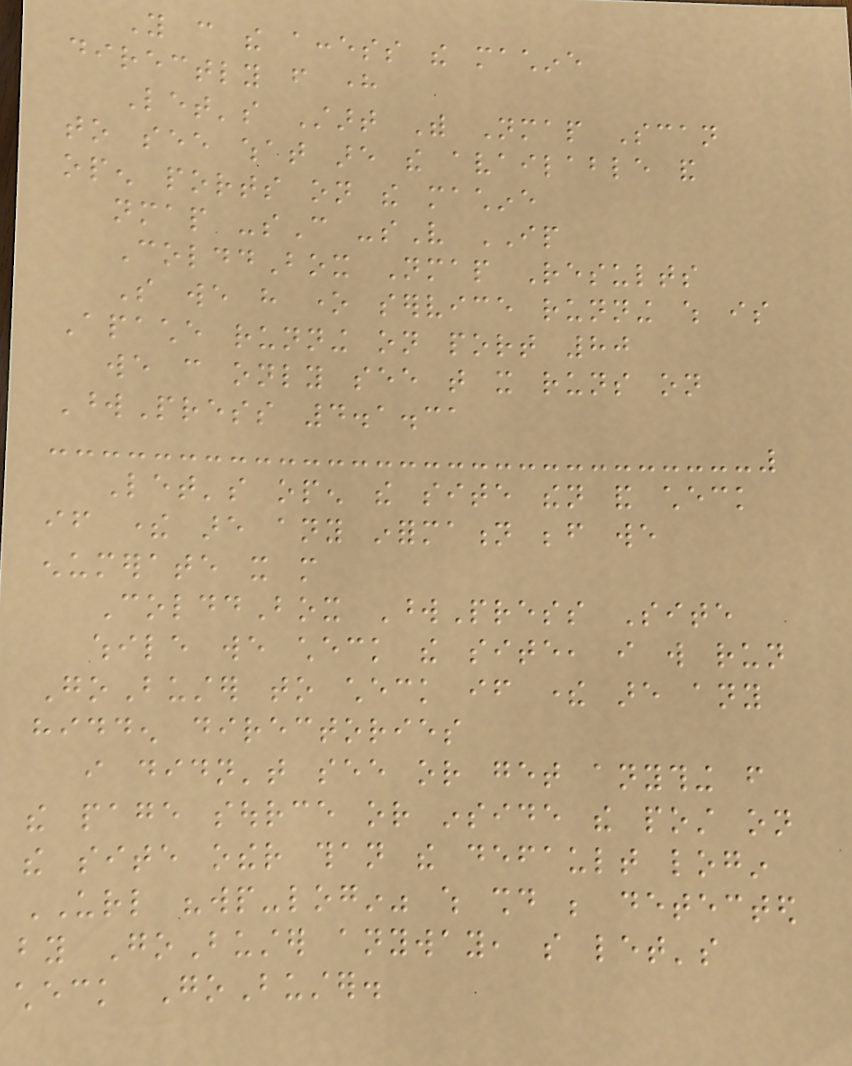You can the access the machine
directly from here
Let's Start With Nmap Scan
to see what are the available and
open ports on the machine
nmap -sC -sV IP
ColddBox Nmap Results
So we have one service running which is
Apache running on port 80
we can only see that it runs on
WordPress 4.1.31
Let's open the site then and check
if there are any information before we
enumerate it more
ColddBox WordPress Site
while we check the site, i will run
GoBuster to check if there are any
hidden directories
i didn't see or get anything from
the page source or inside the post on
the site other than the default login
URL "wp-login" which should be detected
by GoBuster anyway, so let's
check GoBuster.
